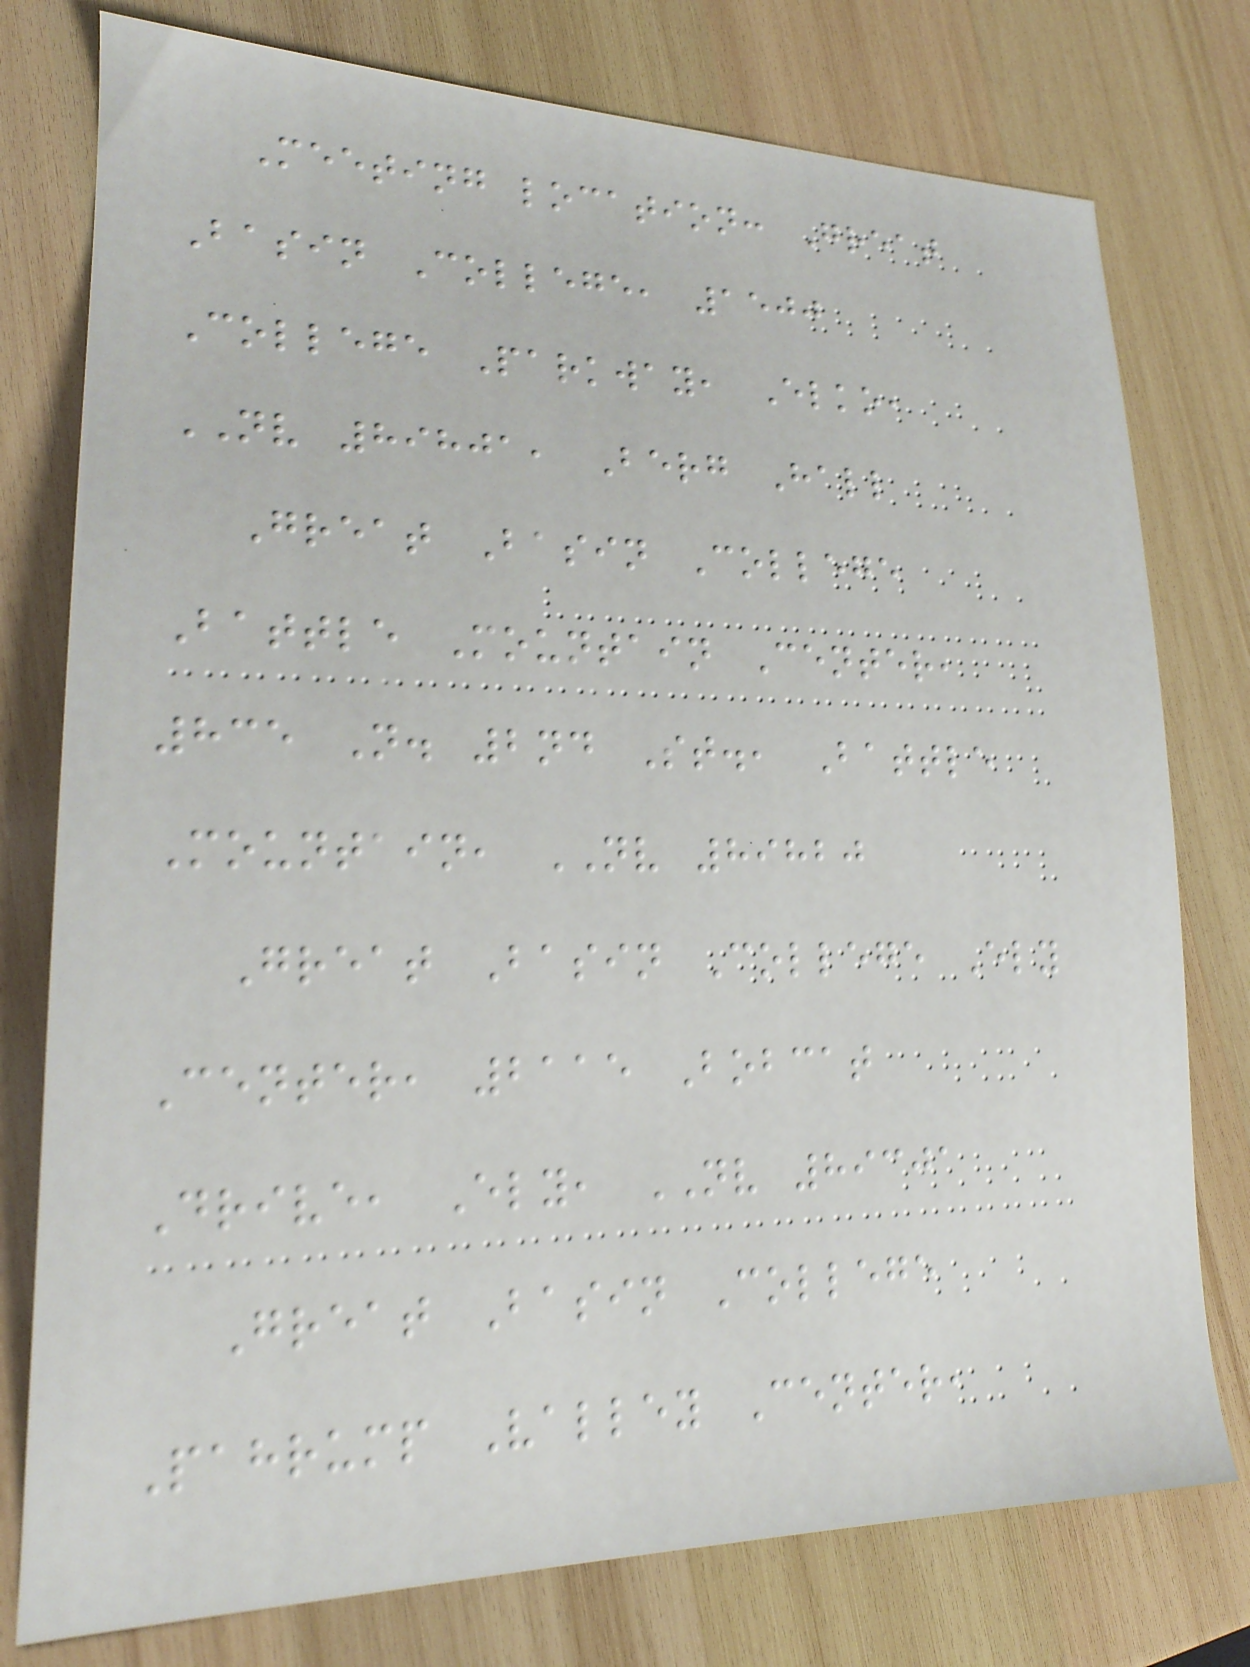Meeting location: Great
Basin College, 1500
College Parkway, Elko,
NV 89801, Berg Hall
Great Basin College
Battle Mountain Center,
835 N. 2nd St., Battle
Mountain, NV 89820
Great Basin College Ely
Center, 2115 Bobcat
Drive, Ely, NV 89301
Great Basin College
Pahrump Valley Center,
